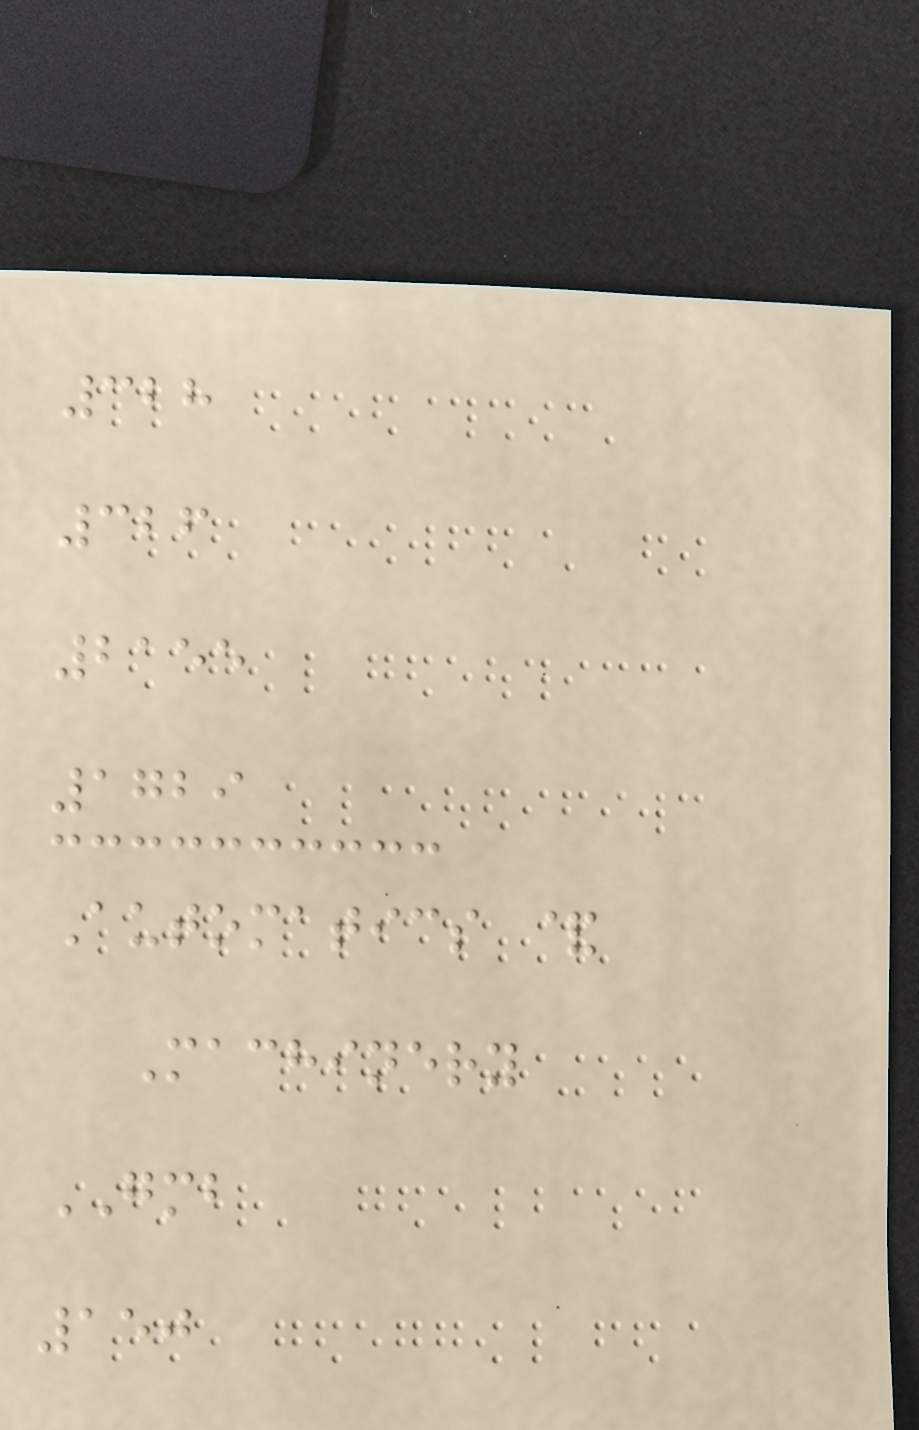328
326
2155
1729
Automatics &
Machinery
GMB
150
